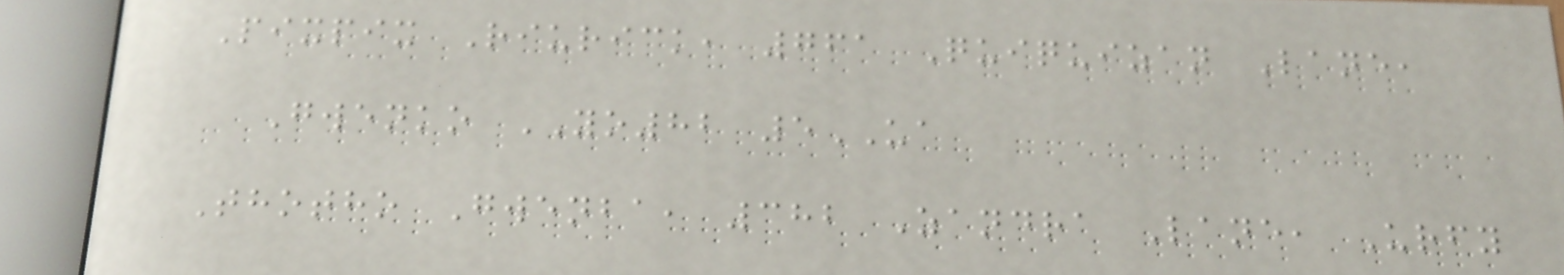Pixpix Riurick, 761 Quiquizan Lane,
Gwenko YO82 5UA
Thotho Gwenba, 382 Zandra Lane, Urfy
